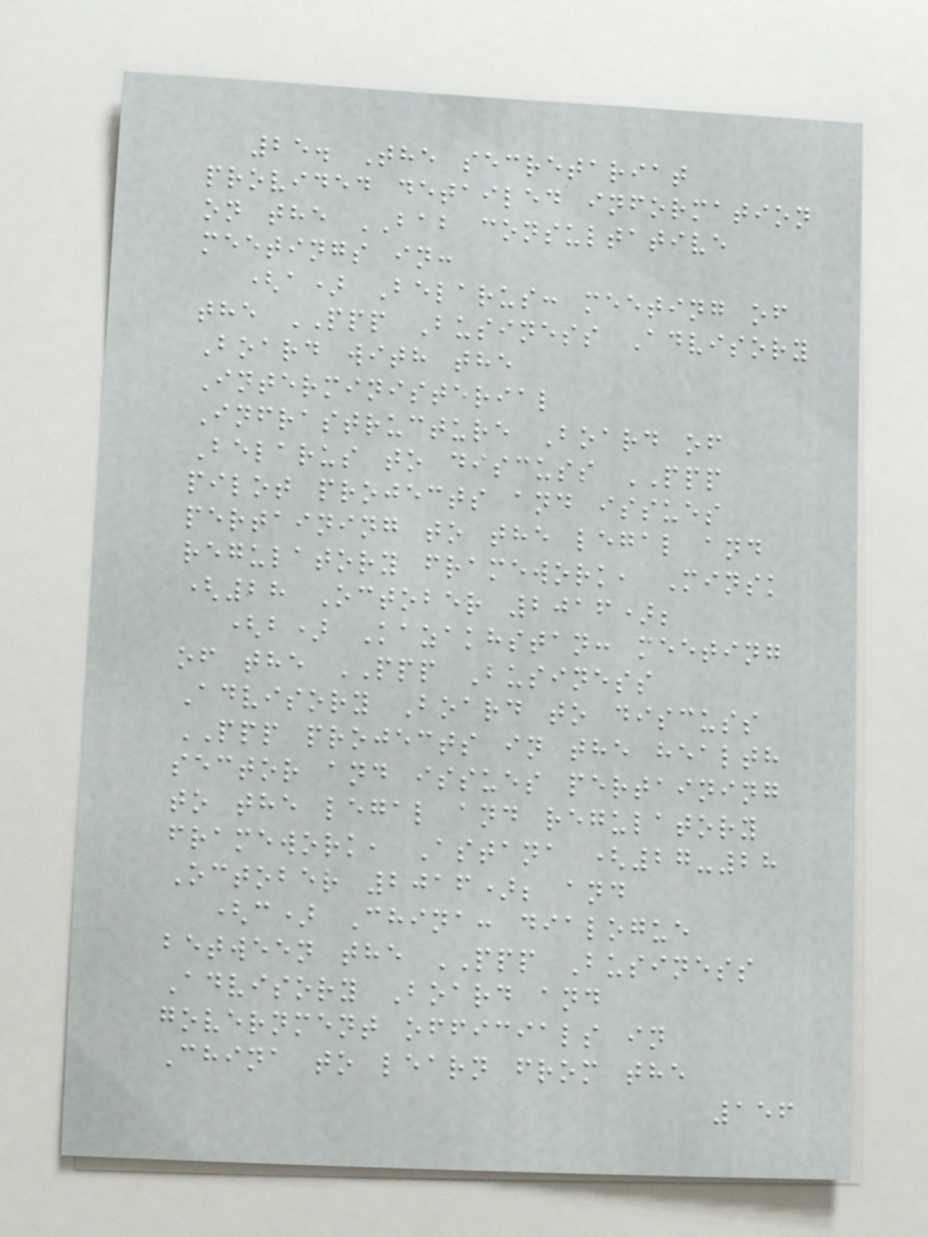25. The secretariat
provided detailed information
on the BAB consultative
meetings in:
(a) Belarus: meeting of
the PPP Business Advisory
Board with the
Interministerial
Infrastructure Board of
Belarus to discuss PPP
pilot projects and issues
pertaining to the legal and
regulatory framework, Minsk
(28 October 2016);
(b) Kazakhstan: meeting
of the PPP Business
Advisory Board to discuss
PPP projects in the health
sector and issues pertaining
to the legal and regulatory
framework, Astana (27-28
October 2016); and
(c) China: dialogue
between the PPP Business
Advisory Board and
government officials in
China to learn from the
156
